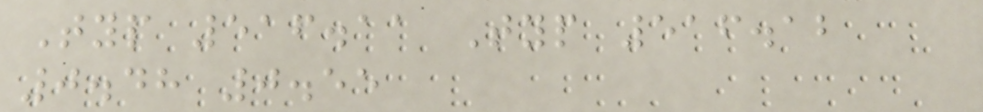Typ 516.11 Typ 516.12
0.48 0.55
